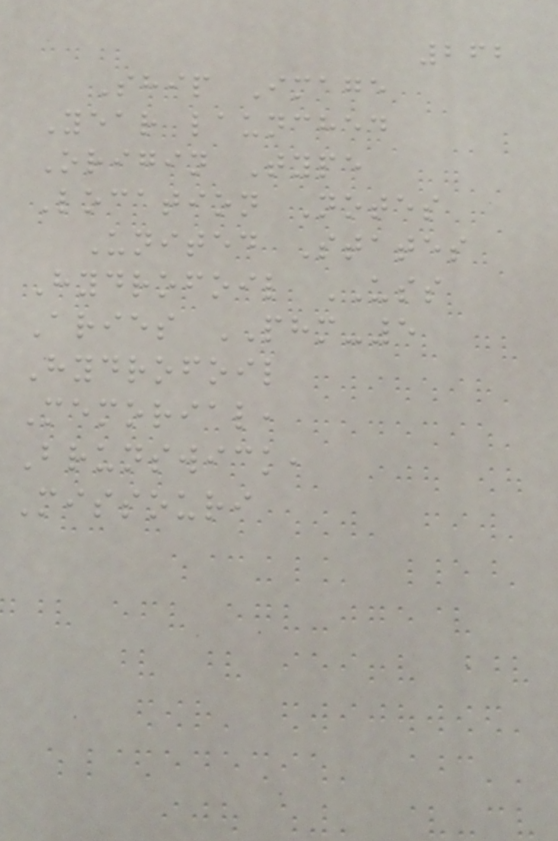262
Ship Image
Year launched
Origin Type
Location Notes
United States
Hydrofoil USS
Aries PHM-5
Hydrofoil
Memorial,
Brunswick,
Missouri
